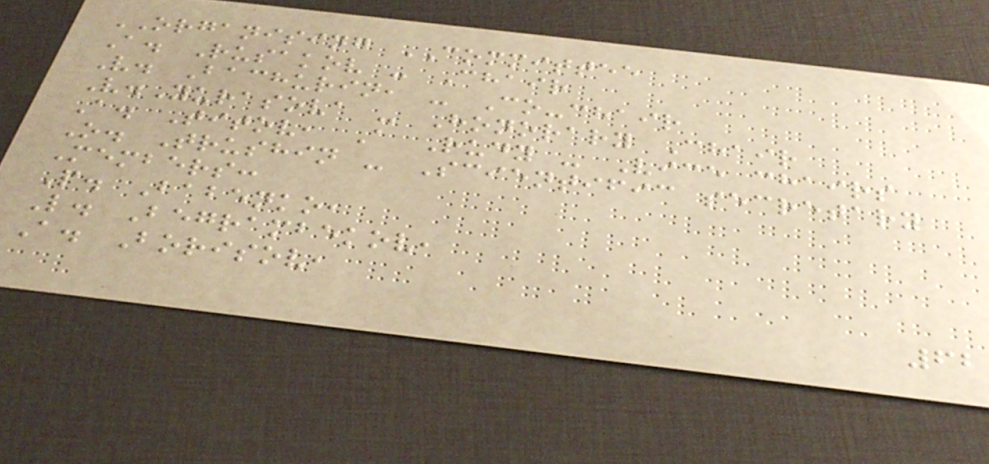ORGANISING COMMITTEE
A. Rusakov - Chair
V. Bachurin, - Co-chair
V.Yurasova - Honorary Chair
A. Titov, A Rudy - Vice chairs
O. Trushin - Scientific secretary
Members:
P. Babenko,
L. Begrambekov,
A. Borisov,
62
